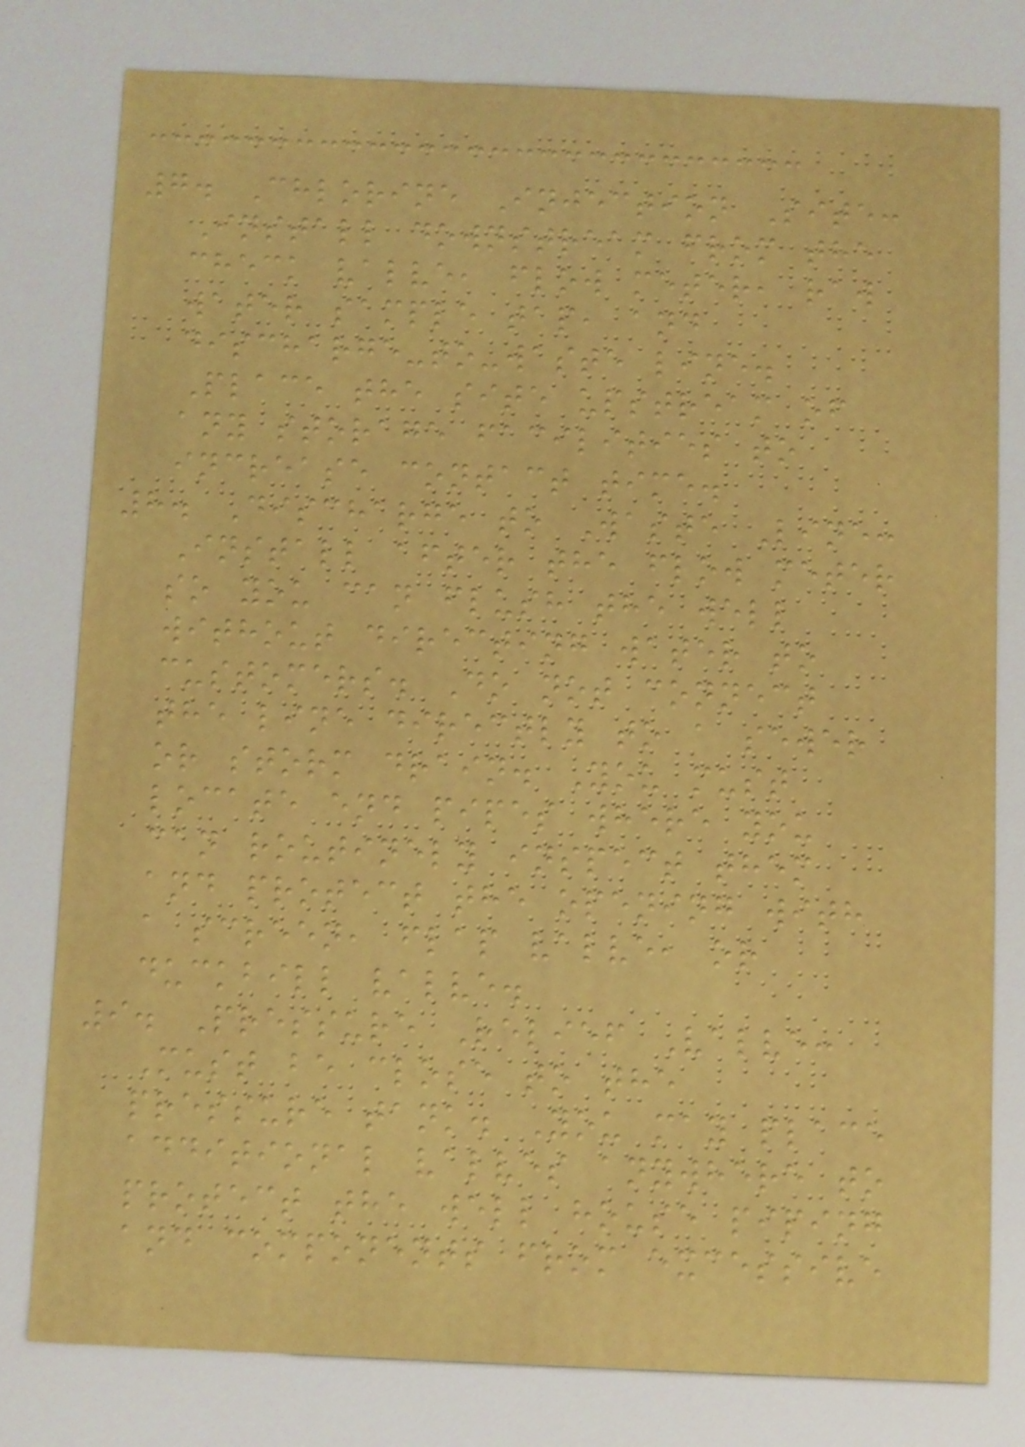7. Chlorine Injection Site:
Install downstream from the
check valve, flow meter, raw
water sample tap, and
discharge-to-waste line.
Place the site upstream of
any storage facilities to
increase contact time.
8. Discharge to Waste Line:
Install after the flow meter
so you can flush the well
without directing water to
customers. Do not connect
the line directly to a sewer
or storm drain. You must
locate end pipes where you
can routinely inspect them
and protect the opening with
a screen, flap valve, or
duckbill valve.
9. Pressure Relief Valve:
Must be close to the
pressure tank. You may place
additional valves anywhere to
protect the well house piping
and components from excessive
